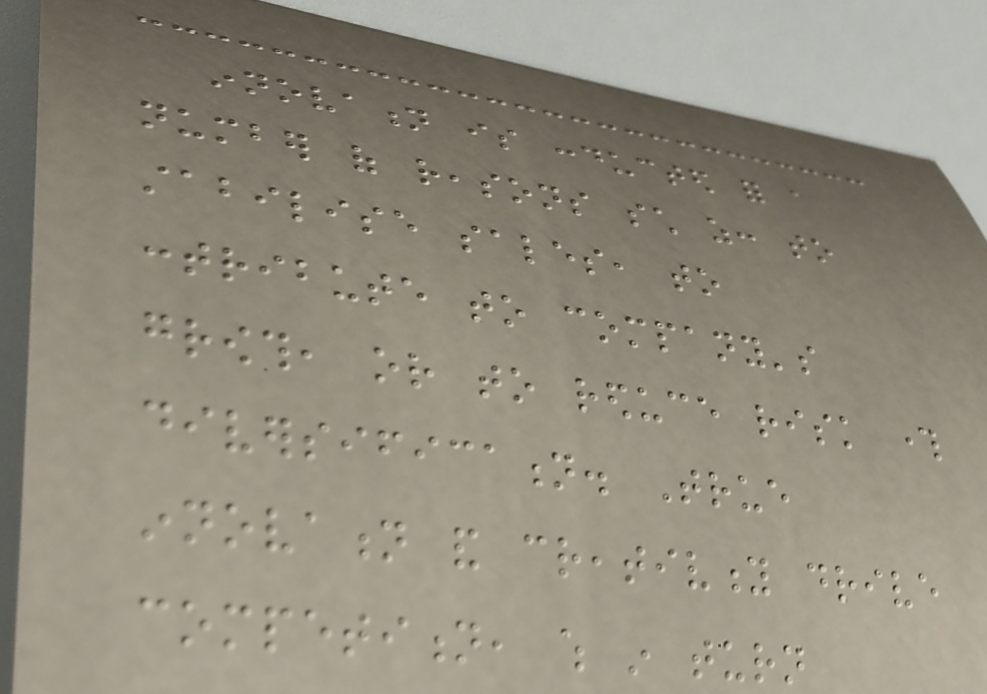innovation is conducted for a
number of reasons such as: to
stabilise sales, to
contribute to company's
growth, or to reduce risk through
diversification. True
innovation and creativity drive
competition, which in turn
